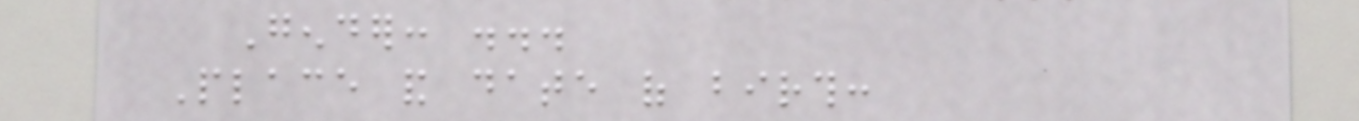Gender: ...
Place and date of birth:
